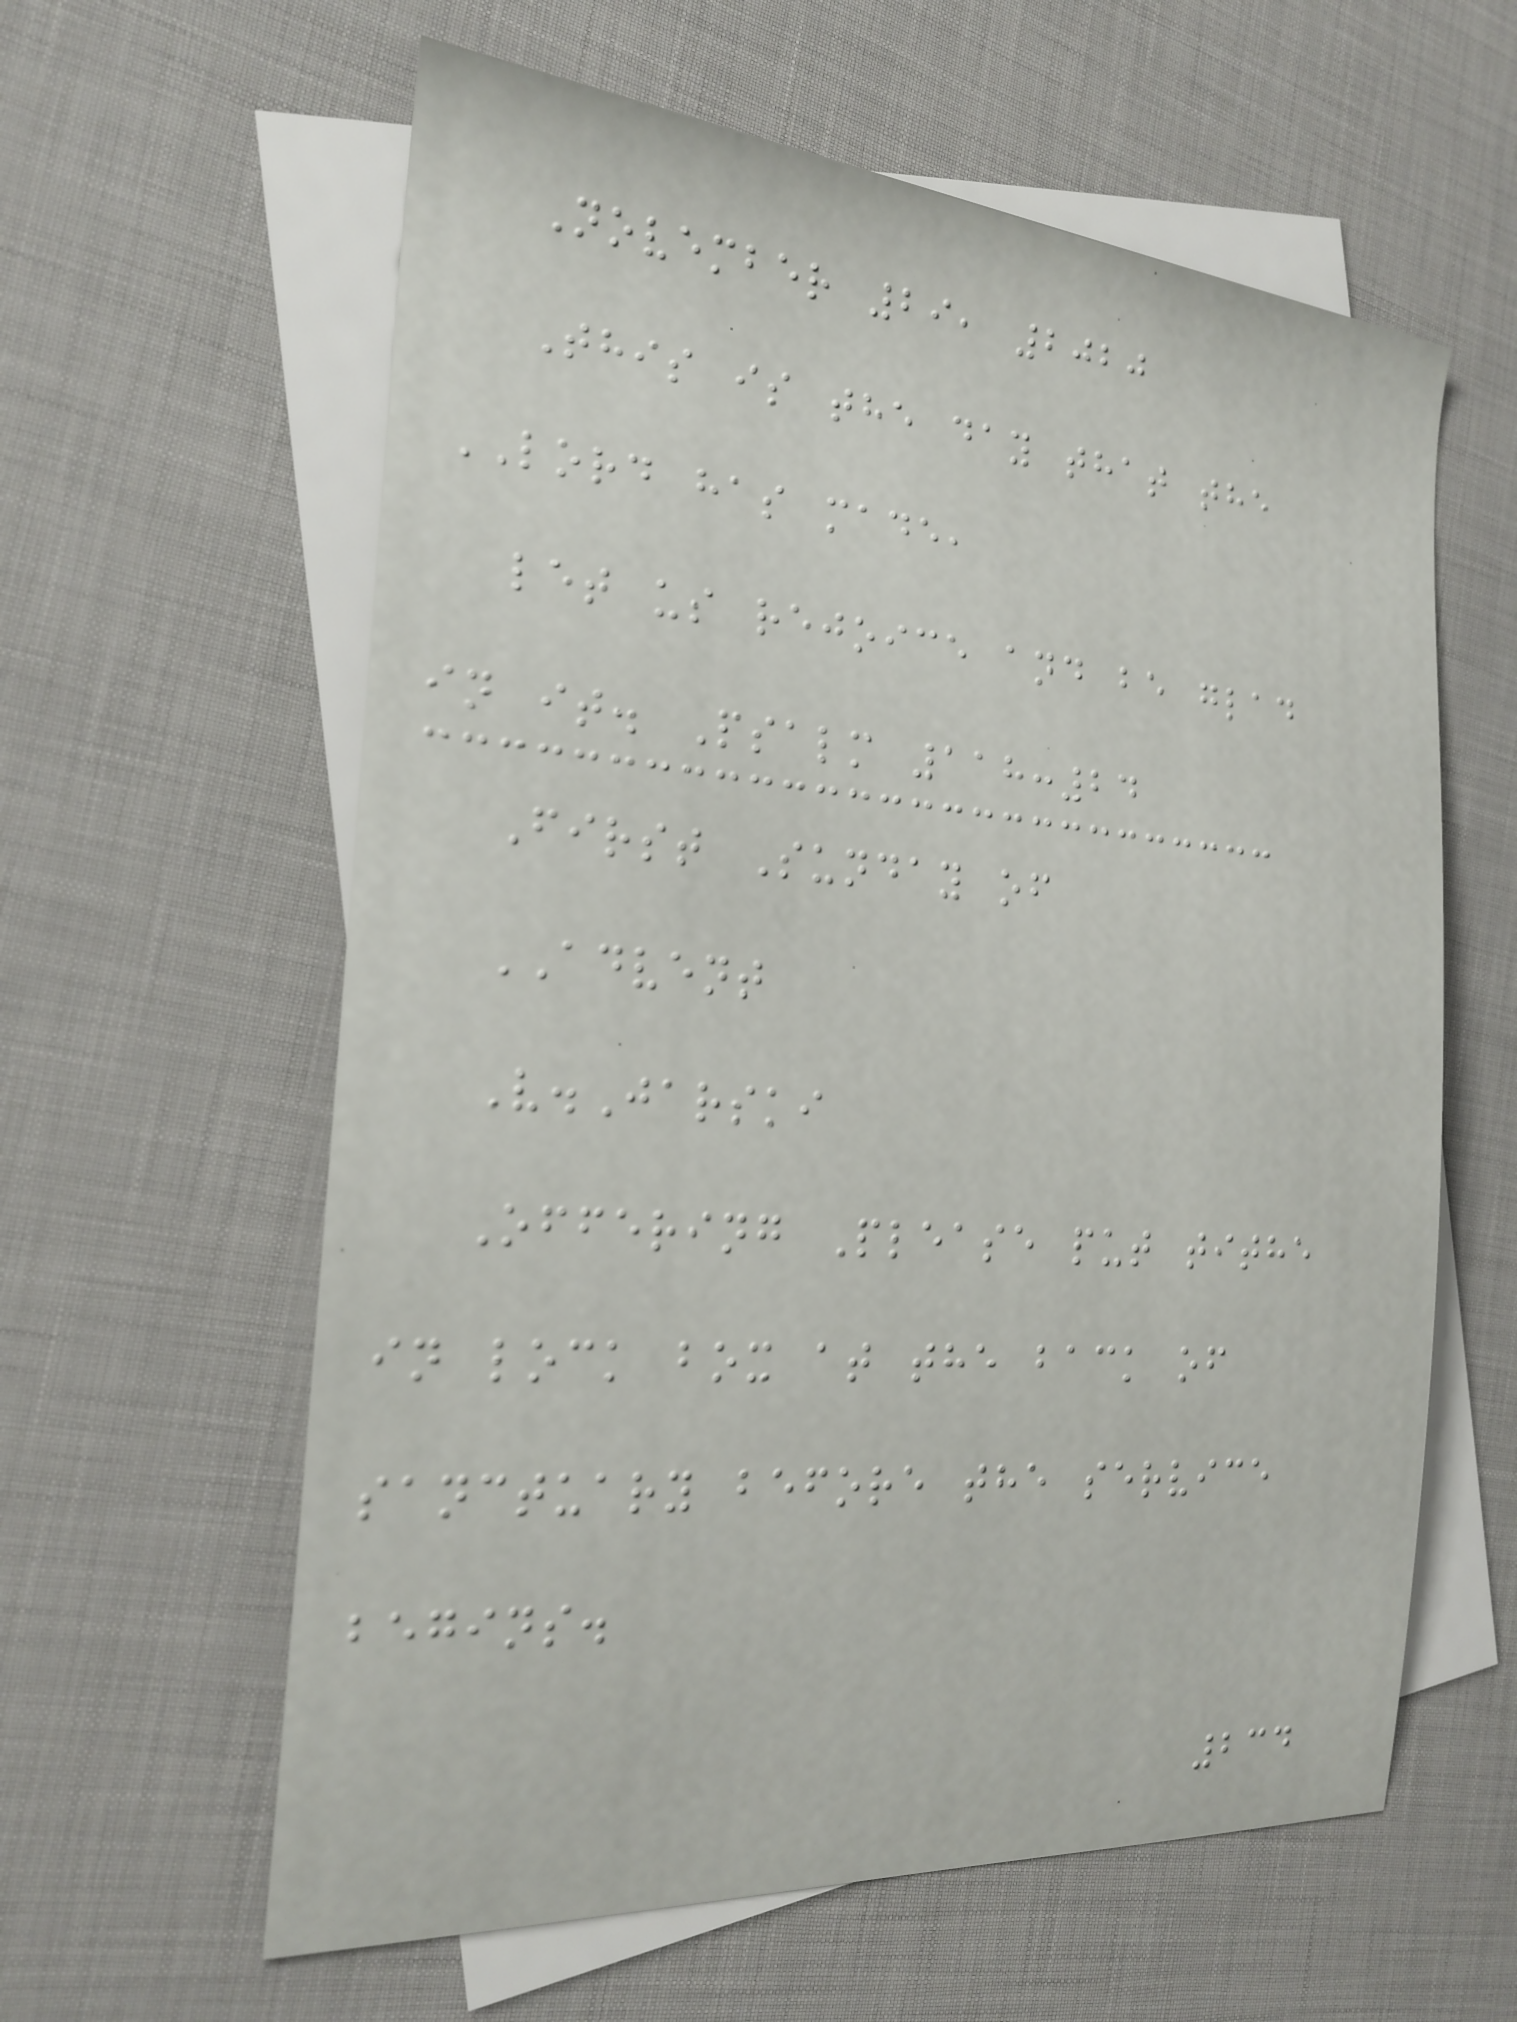November 29, 2020
This is the day that the
LORD has made,
let us rejoice and be glad
in it. Psalm 118:24
First Sunday of
ADVENT
V.Jarski
Offering Please put tithe
in lock box at the back of
sanctuary before the service
begins.
234
